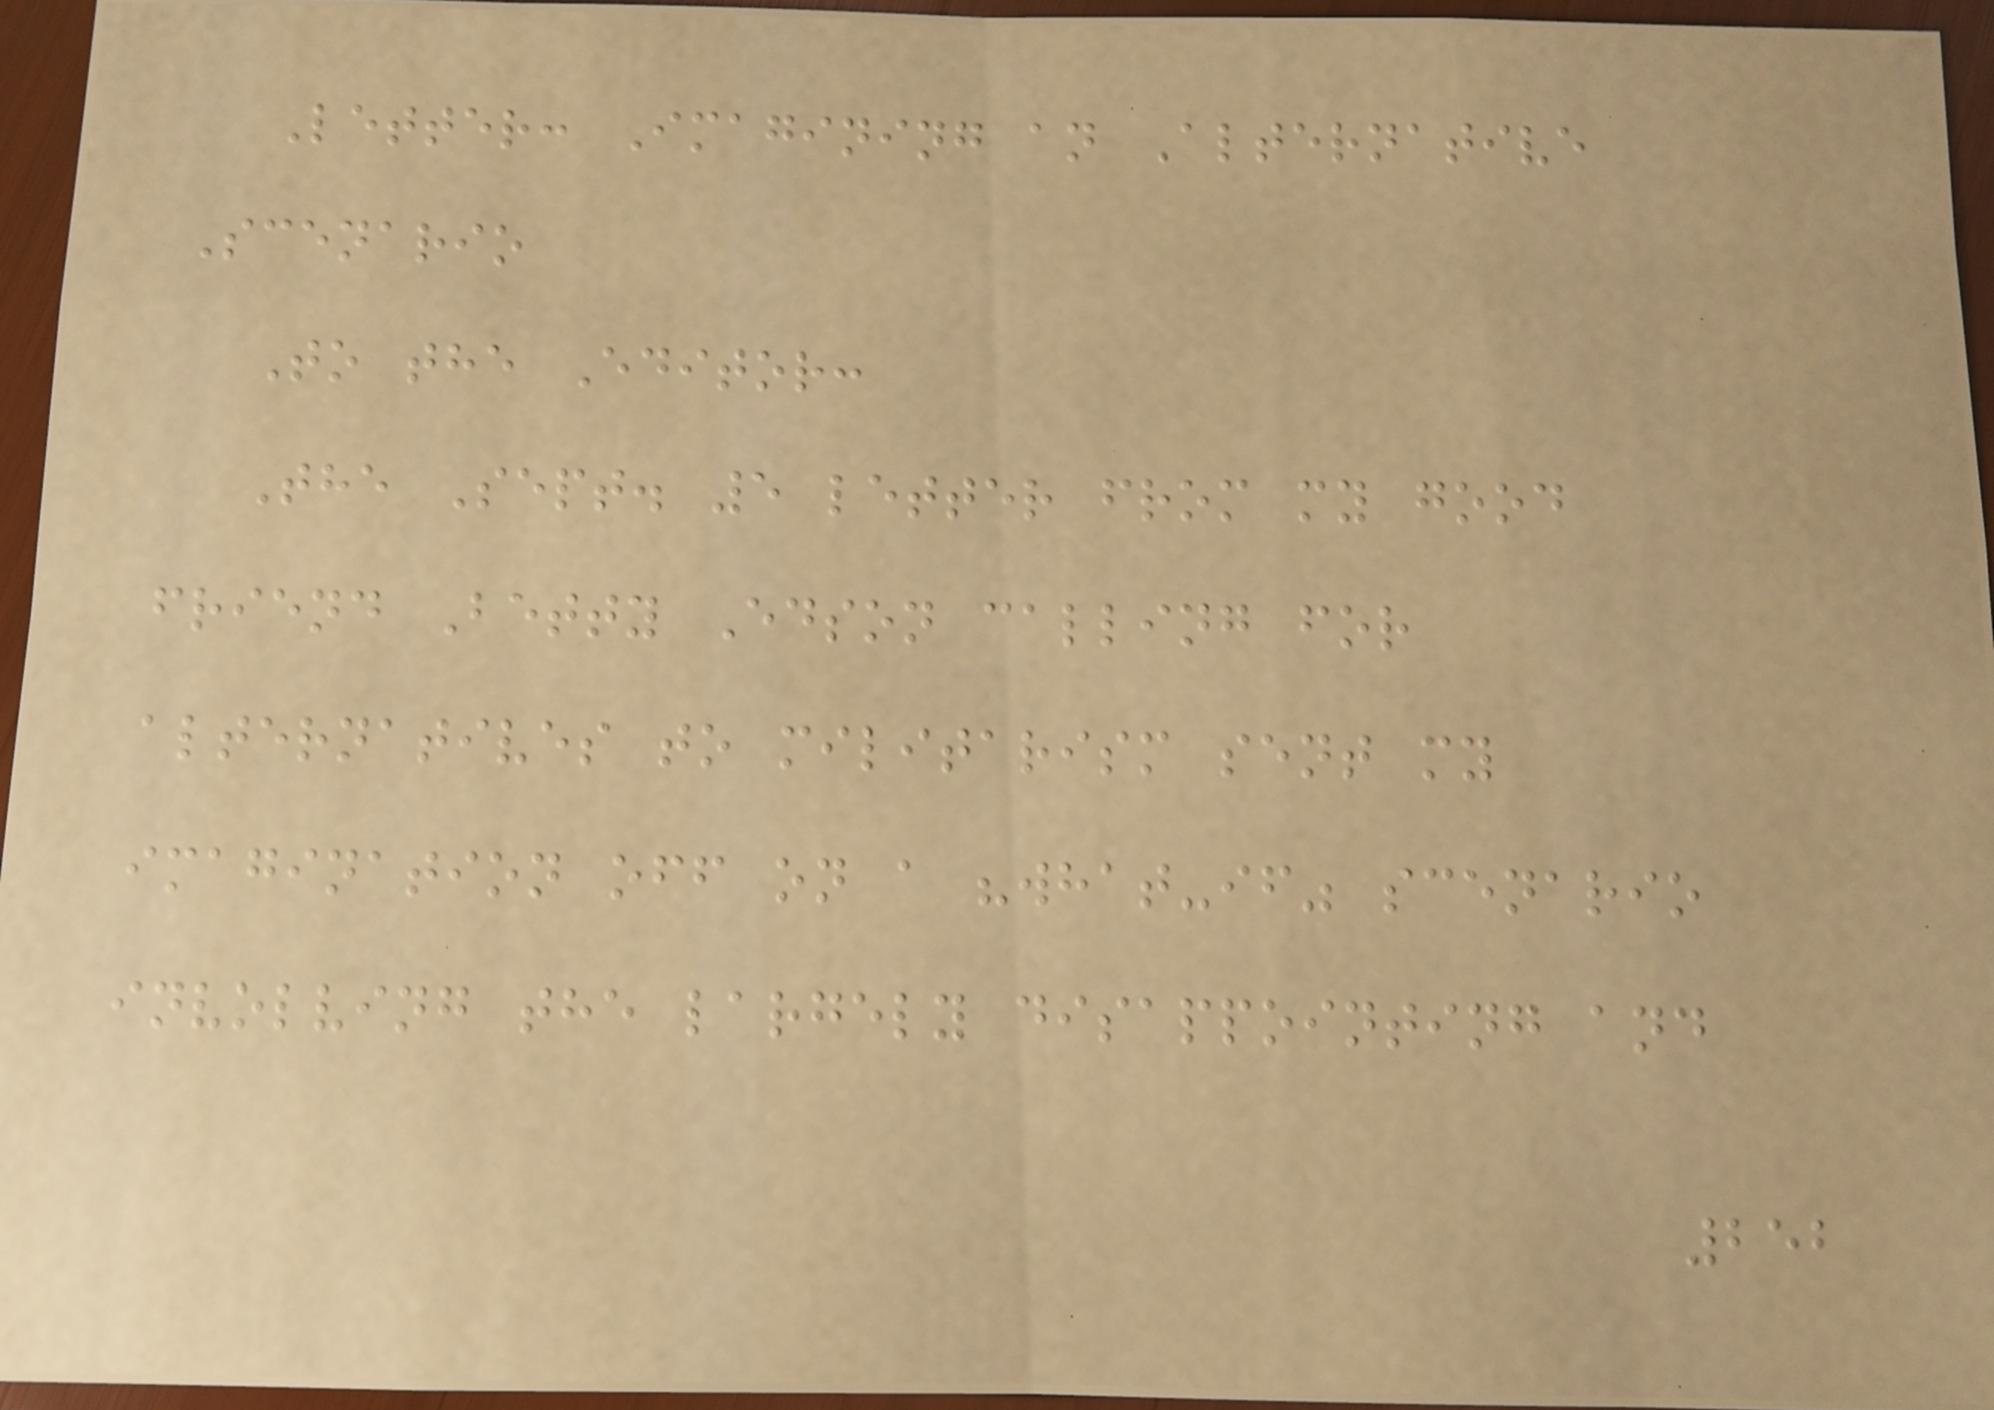Letter: Imagining an Alternative
Scenario
To the Editor:
The Sept. 5 letter from my good
friend Betty Edson calling for
alternatives to militarism sent my
imagination off on a "what-if" scenario
involving the largely disappointing and
252
